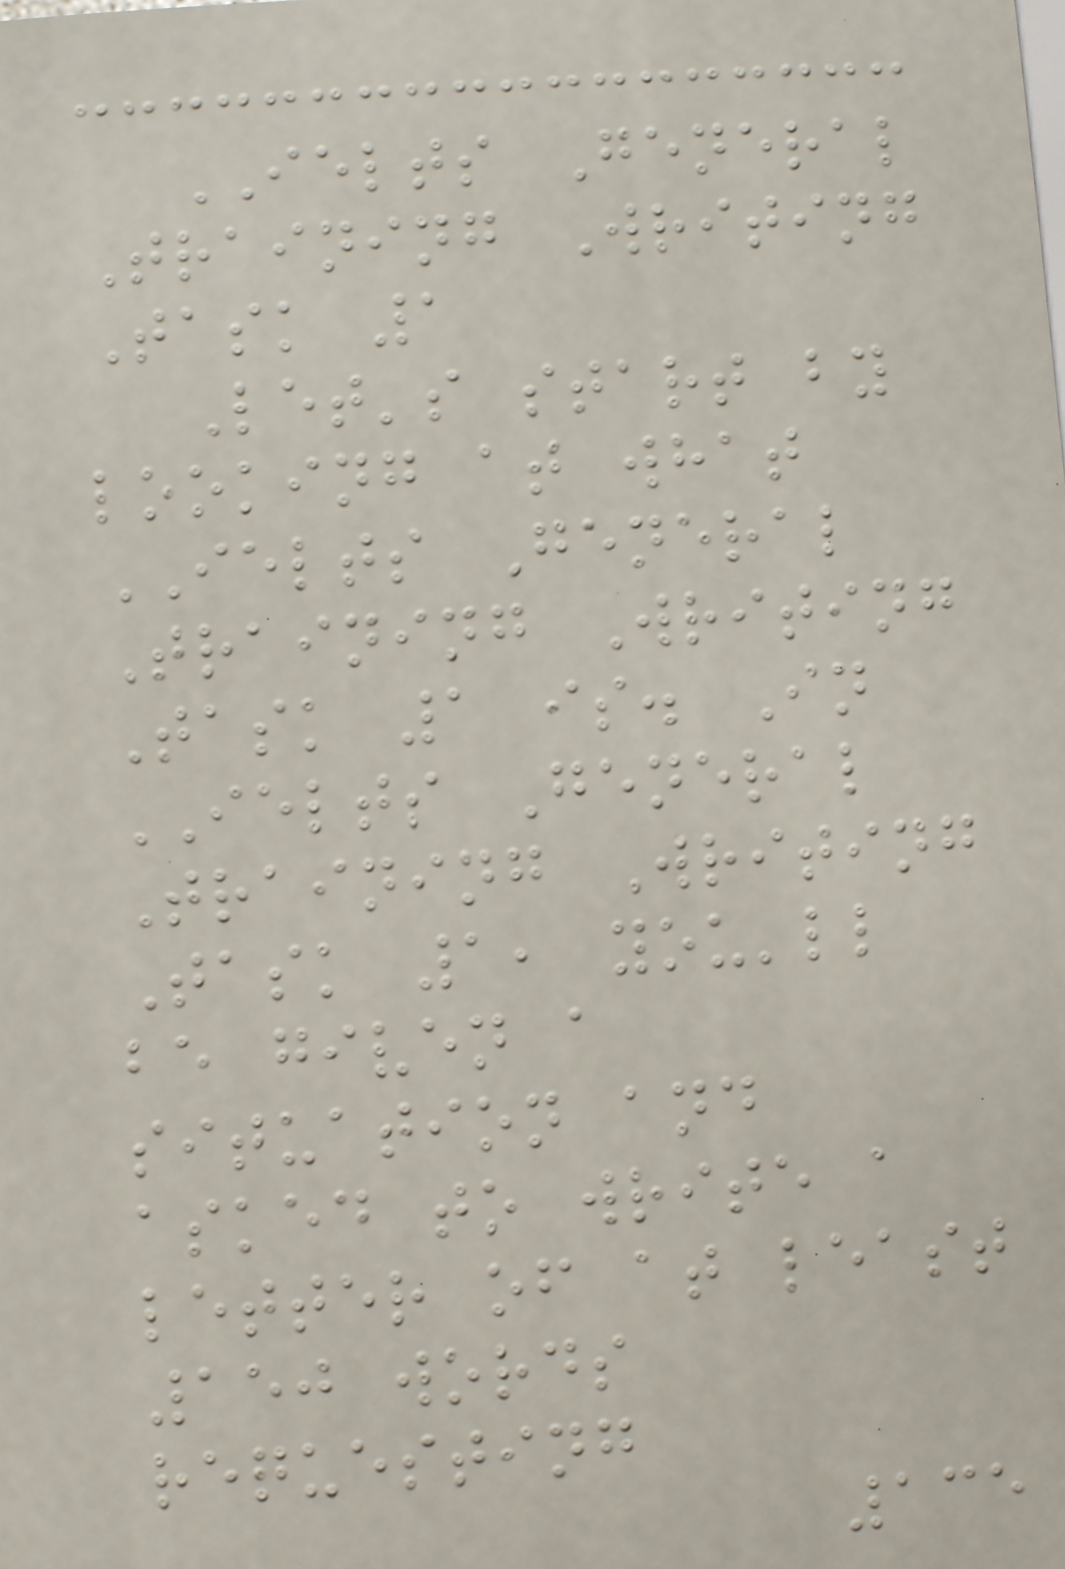IELTS General
Training Writing
Task 1
Let's start by
looking at what
IELTS General
Training Writing
Task 1 is. In
IELTS General
Training Writing
Task 1, you'll
be given a
situation and
asked to write a
letter of at least
150 words
requesting
135
